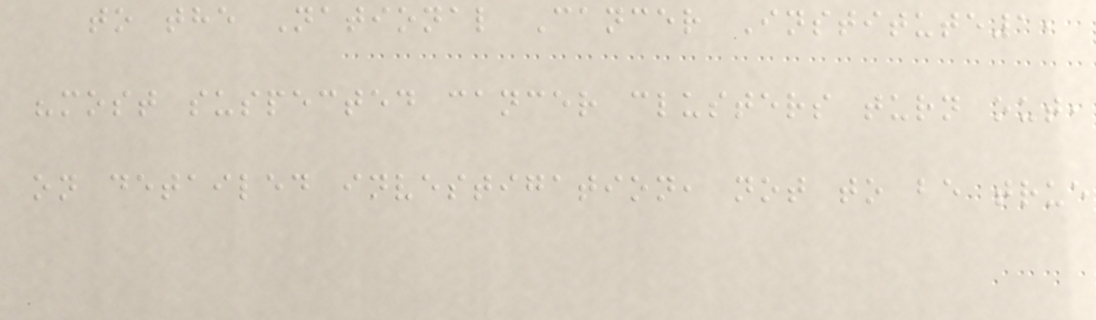to the National Cancer Institute1,
"most suspected cancer clusters turn out,
on detailed investigation, not to be true
